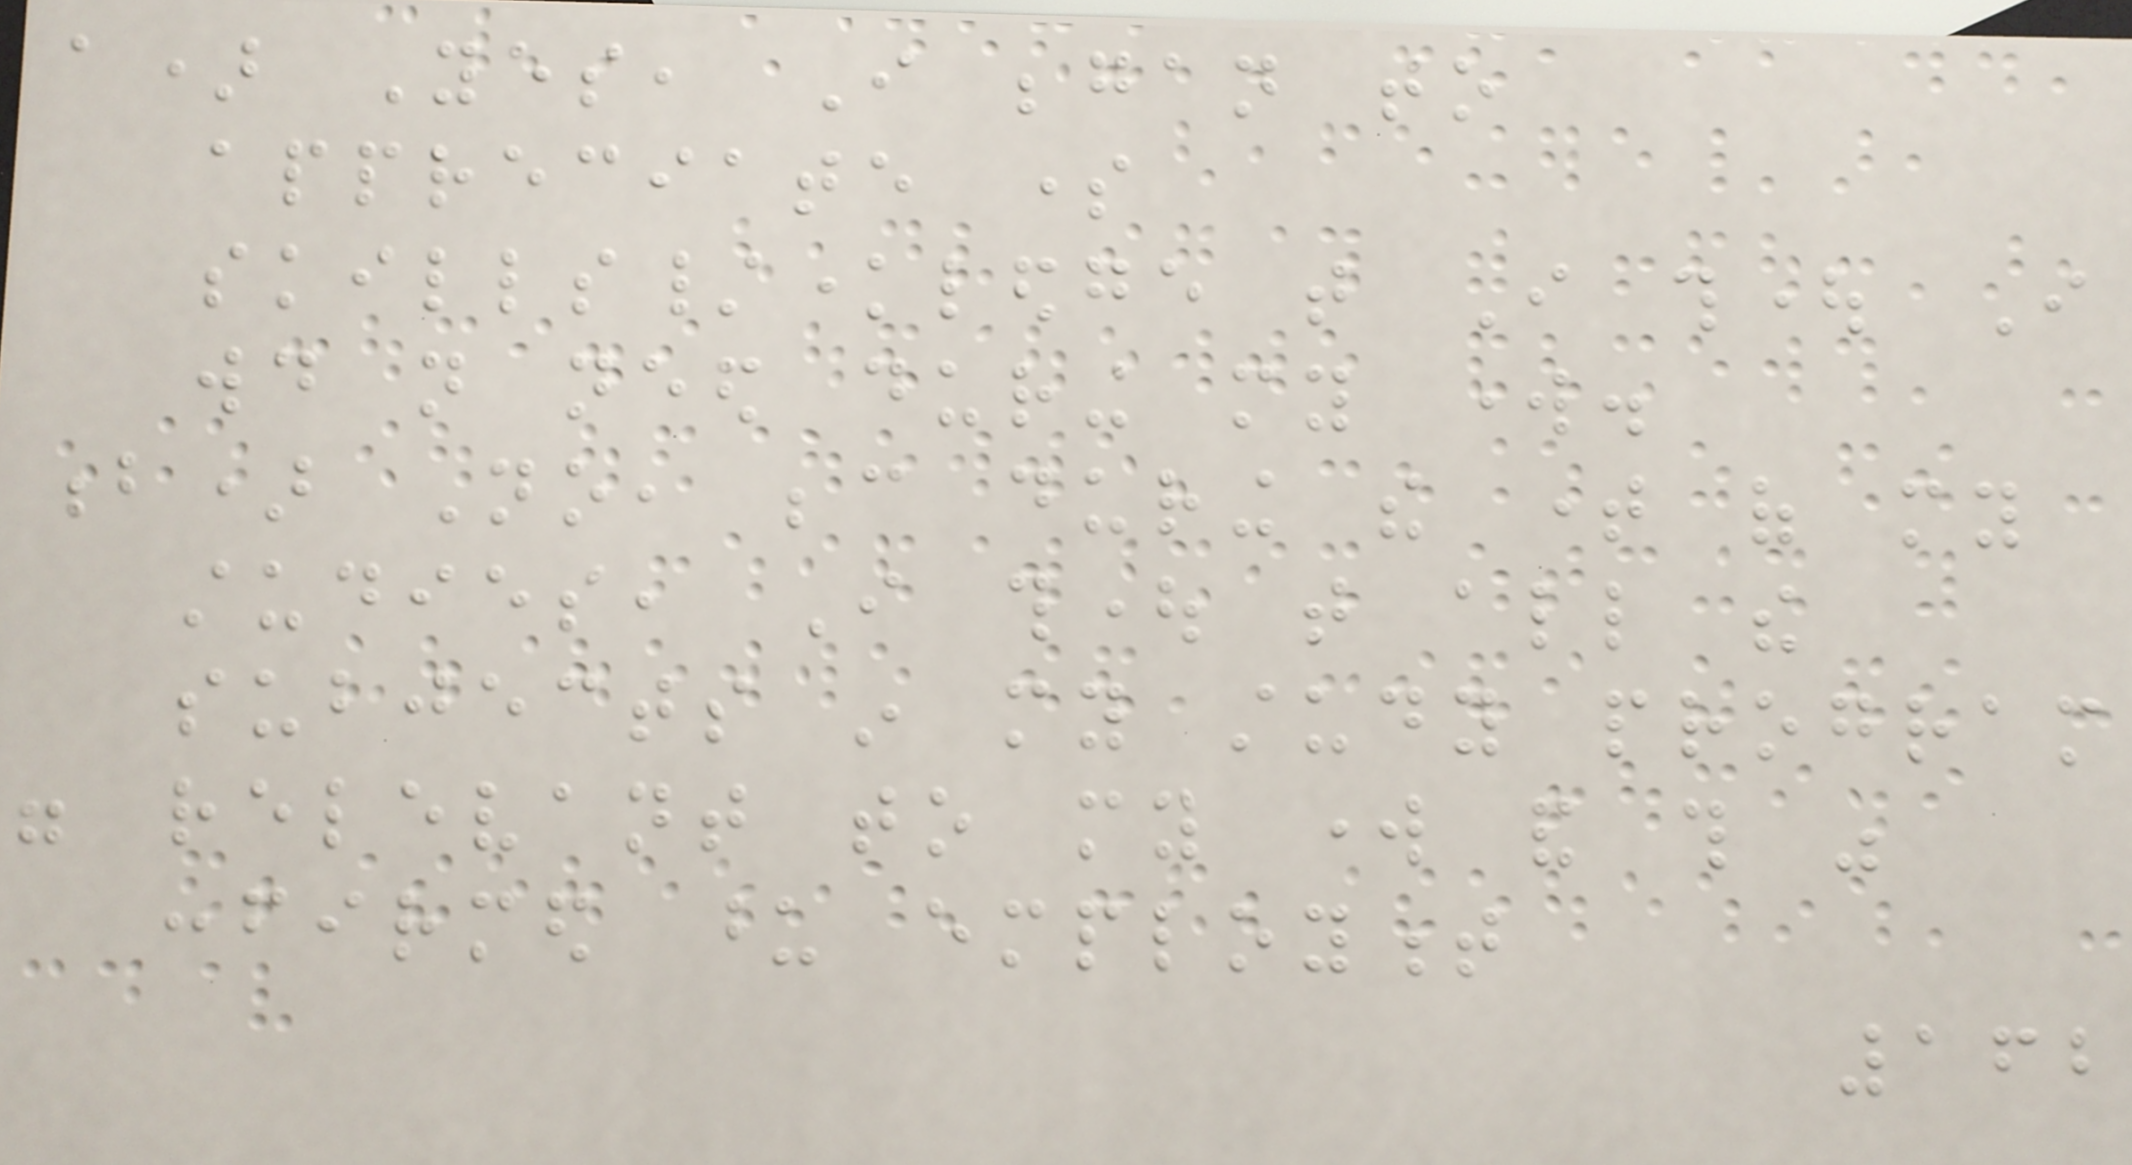a) Yes, I began to
appreciate some
skills/knowledge that I thought I
would not need during my work.
b) No, because during the time of my
studies, I thought that all the
subjects in my study program
were relevant to my work and this was
confirmed upon employment
162
